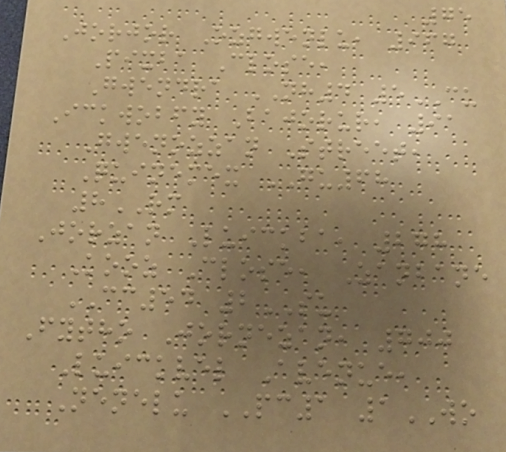75
Jorjor Ozgwenlu, 967
Pixba Close,
Gwendra NH4 5CU
Ickwobfy Bajorur, 91
Gwenozzan Street,
Quinemex GU68
8RM
Jorzan Luickba, 278
Kooz Close, Zanbane
CC54 2SU
Fytho Jornezan, 700
Luickvel Avenue,
Nenelu PC1 1WO
